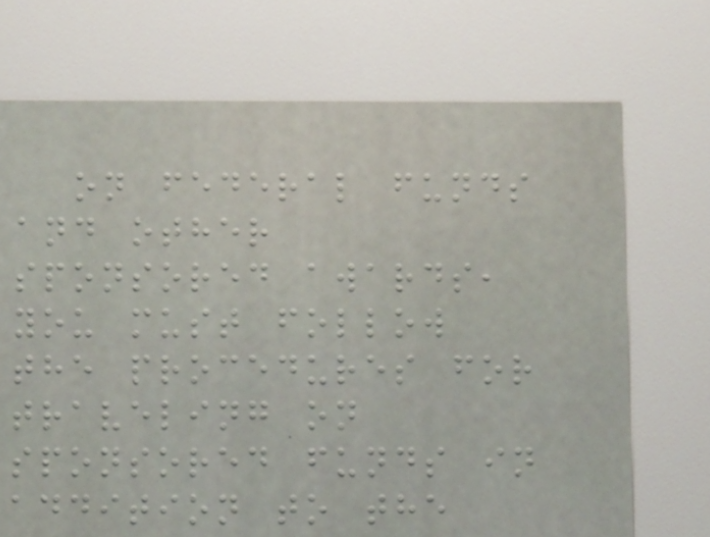on federal funds
and other
sponsored awards,
you must follow
the procedures for
traveling on
sponsored funds in
addition to the
